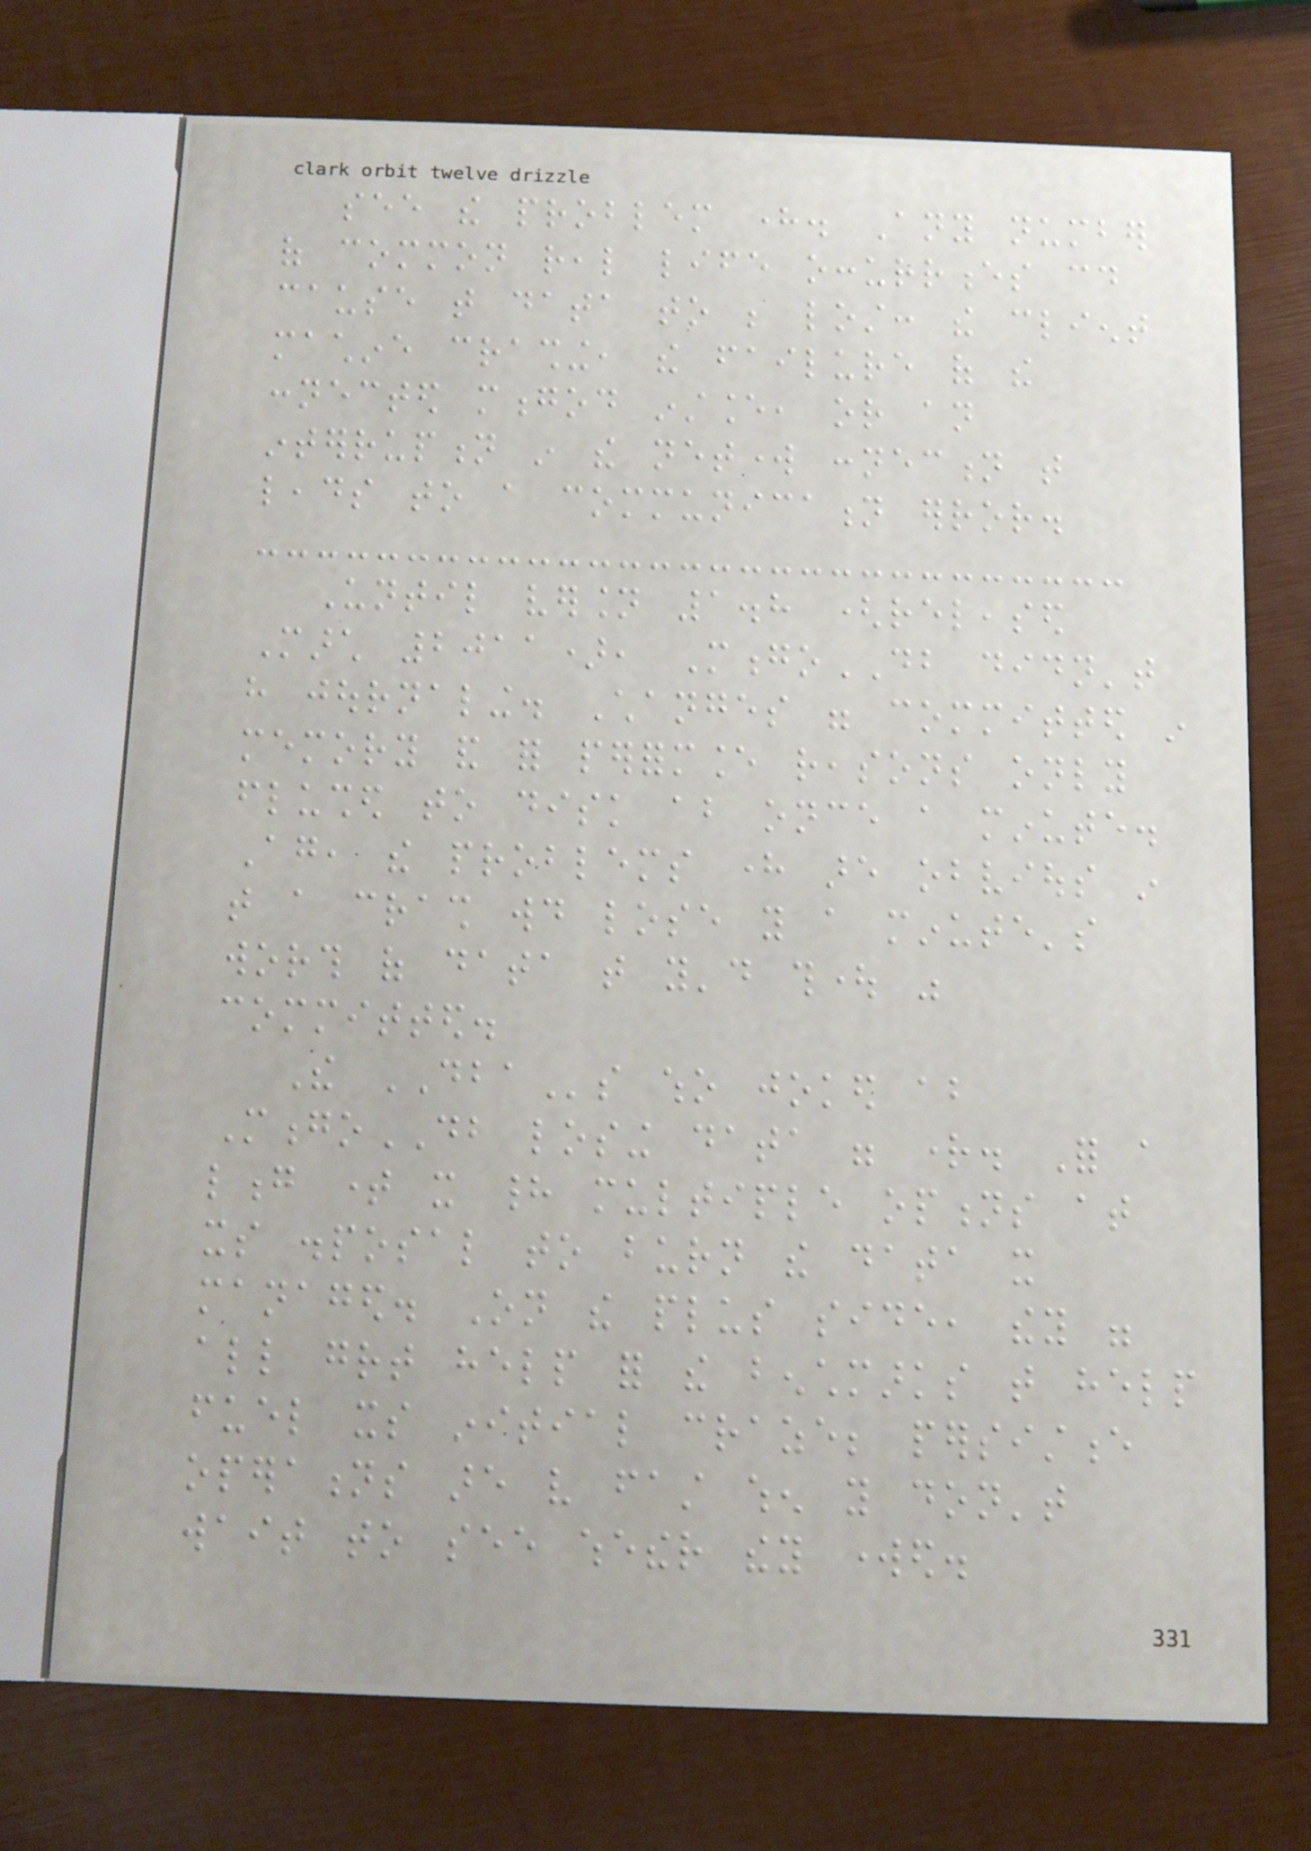see the problem here. Any number
of common real life occurrences could
cause that data to be lost: the client
machine crashing, the failure of the
connected mongod instance, or an
interruption in the network connection that
leads to a communication error.
Until version 1.8 (released
March 2011), MongoDB didn't
have journaling. Changes were committed in
memory and for performance reasons only
flushed to disk about once a minute.
Again, the problems here are obvious in
that a crash would lose you a minute's
worth of data that you'd thought was
committed.
The DBAs who joked about
MongoDB losing data were right. For a
long time it had multiple options at
its disposal to burn the data it
managed. On the plus side, they were
all great help for the benchmarks that help
fuel its initial craze; persistence
operations are very fast when you don't
wait to see whether they worked.
